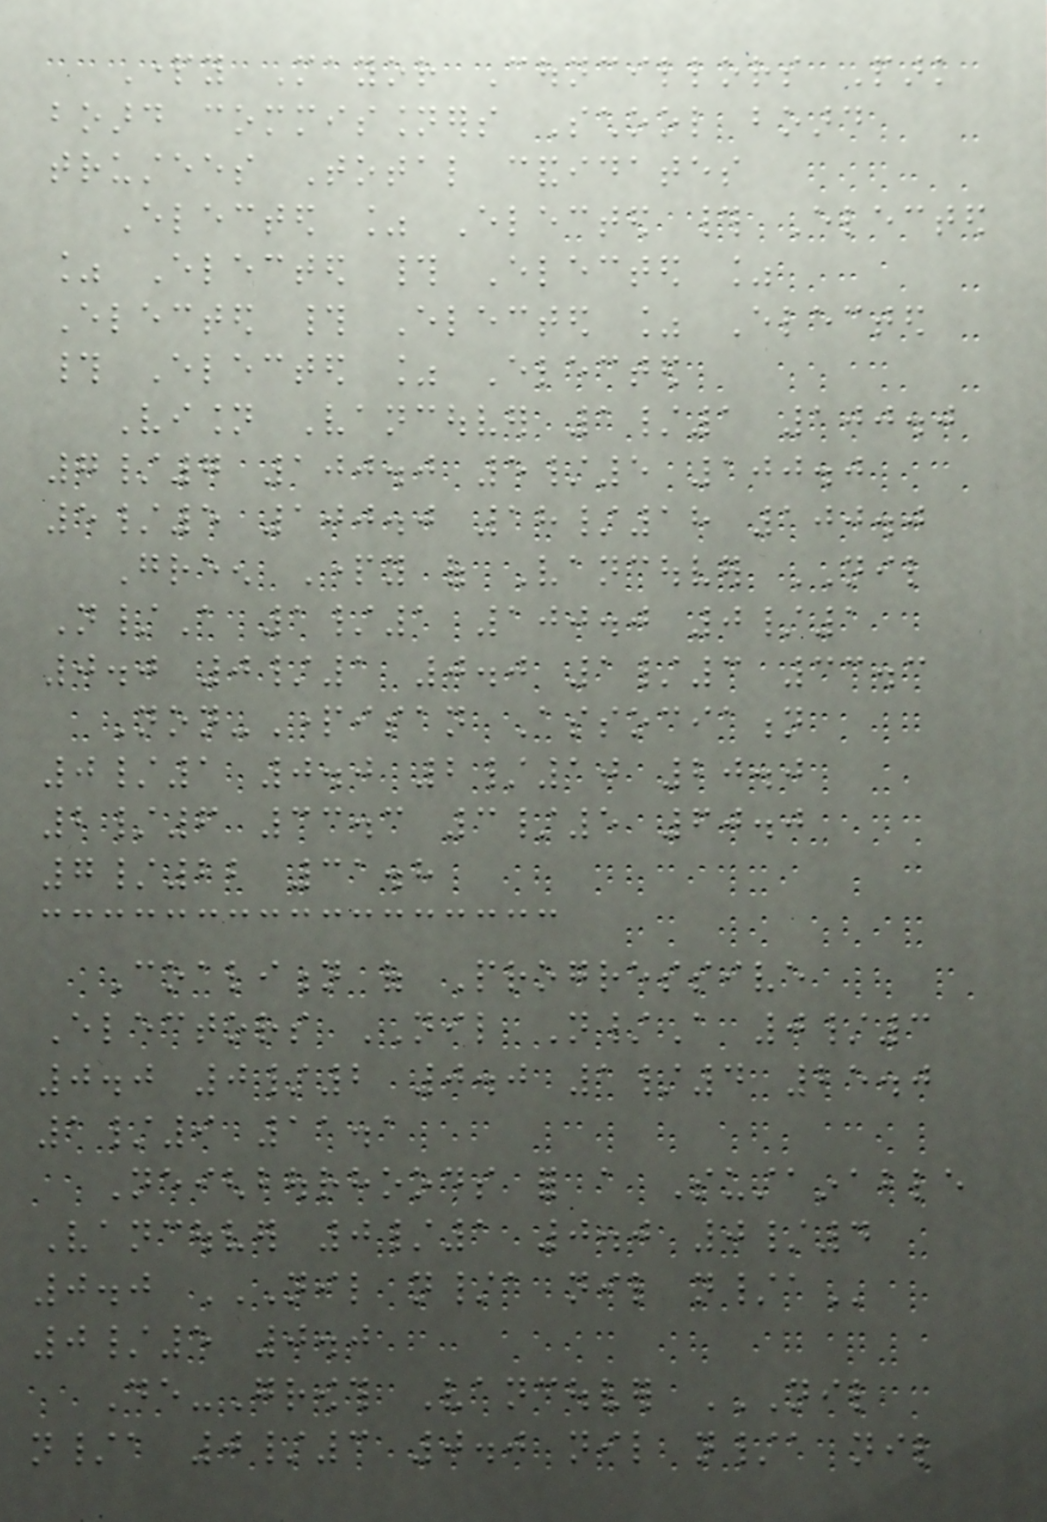Party Mayor Councillors Park
board commissioners School board
trustees Total candidates
Elected % Elected # Elected
% Elected # Elected %
Elected # Elected % Elected
# Elected % Elected
Vision Vancouver 1/1 100.0
7/7 100.0 5/5 100.0
5/5 100.0 18/18 100.0
Green Party of Vancouver NIL
N/A 1/1 100.0 0/1
0.0 0/1 0.0 1/3 33.3
Non-Partisan Association
0/1 0.0 2/10 20.0
2/6 33.3 3/5 60.0
7/22 31.8
Coalition of Progressive
Electors NIL N/A 0/3
0.0 0/2 0.0 1/4 25.0
1/9 11.1
Neighbourhoods for a Sustainable
Vancouver 0/1 0.0 0/4
0.0 NIL N/A NIL N/A
0/5 0.0
De-Growth Vancouver NIL
N/A 0/3 0.0 NIL N/A NIL
